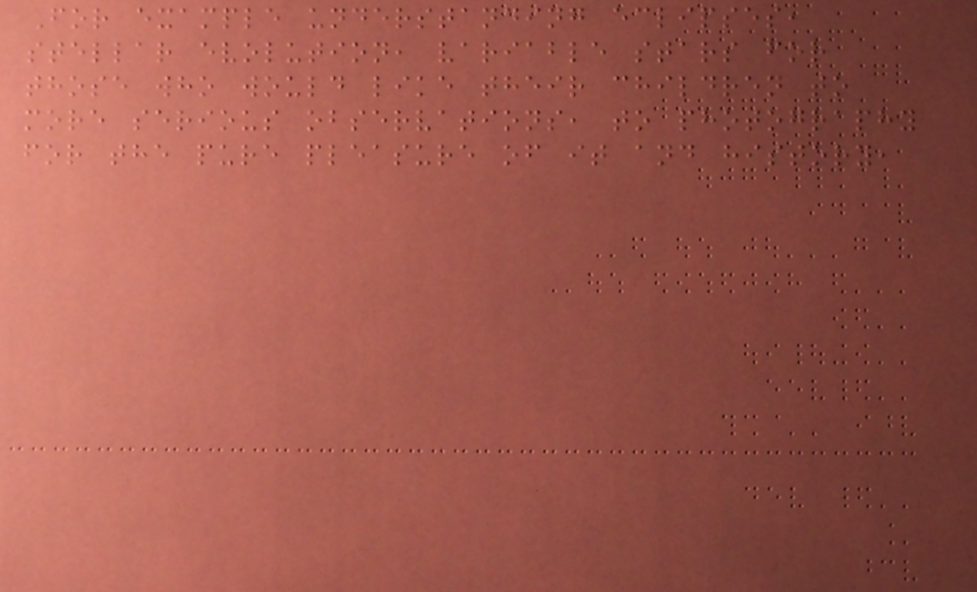For example understanding eclipses,
stellar evolution, variable stars for
those who would like their children to
more serious observations, to photography
for the pure pleasure of it and history,
